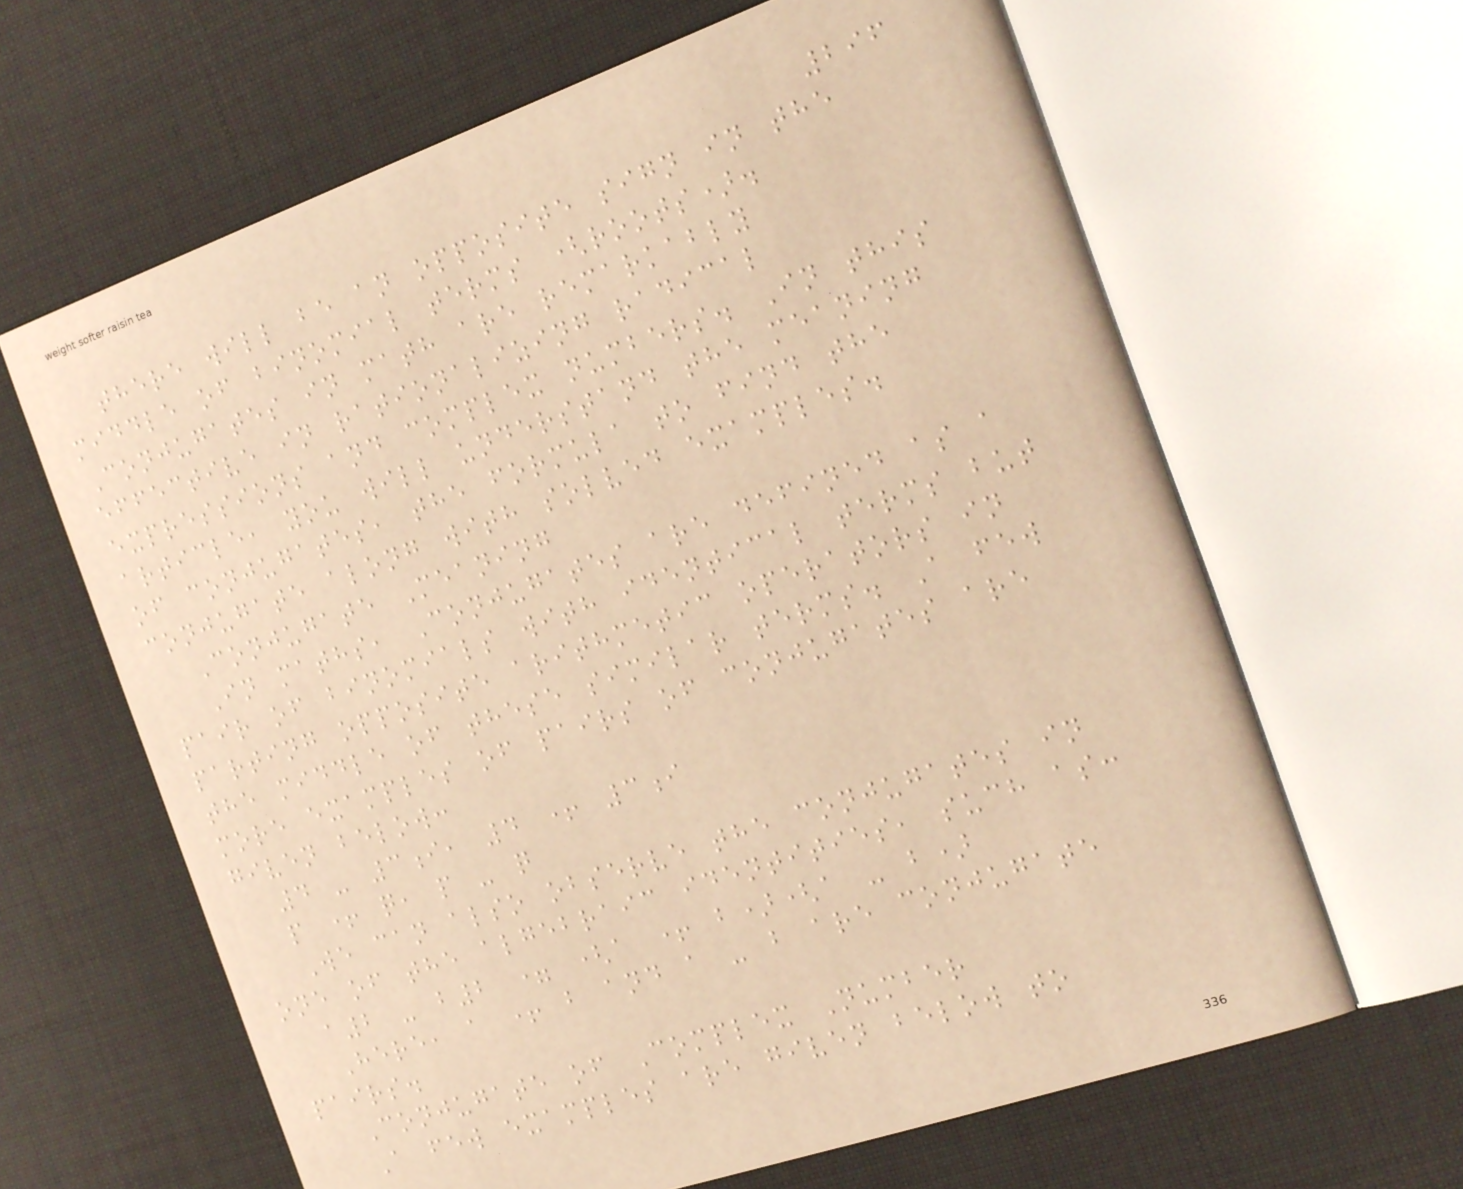296
there will be an opposite sign in the
middle of binomial terms (roots).
Conjugates in math are remarkably
effective in rationalizing radical
expressions and complex numbers. In this
article, you will understand the meaning
of conjugates, the formula to find the
conjugate along with solved examples.
Conjugate Meaning
In maths, Conjugates are defined as a
pair of binomials with identical terms but
parting opposite arithmetic operators in
the middle of these similar terms. A few
more examples of pairs of conjugates are
given below:
4 - 3i, 4 + 3i
p + q, p - q
We can also observe the conjugates in
one of the algebraic identities, such as:
a2 - b2 = (a + b)(a - b)
Here, a + b and a - b are conjugate
pairs.
Conjugate of Complex Number
A few examples are given below to
